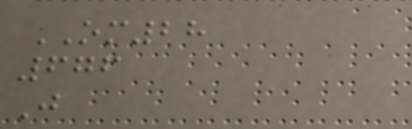OM28
676
J
